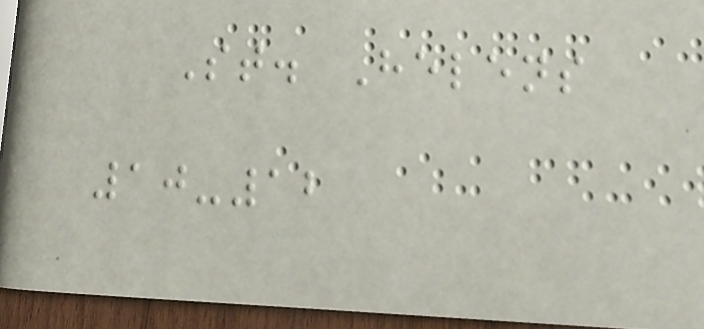St. Helens
10-12
